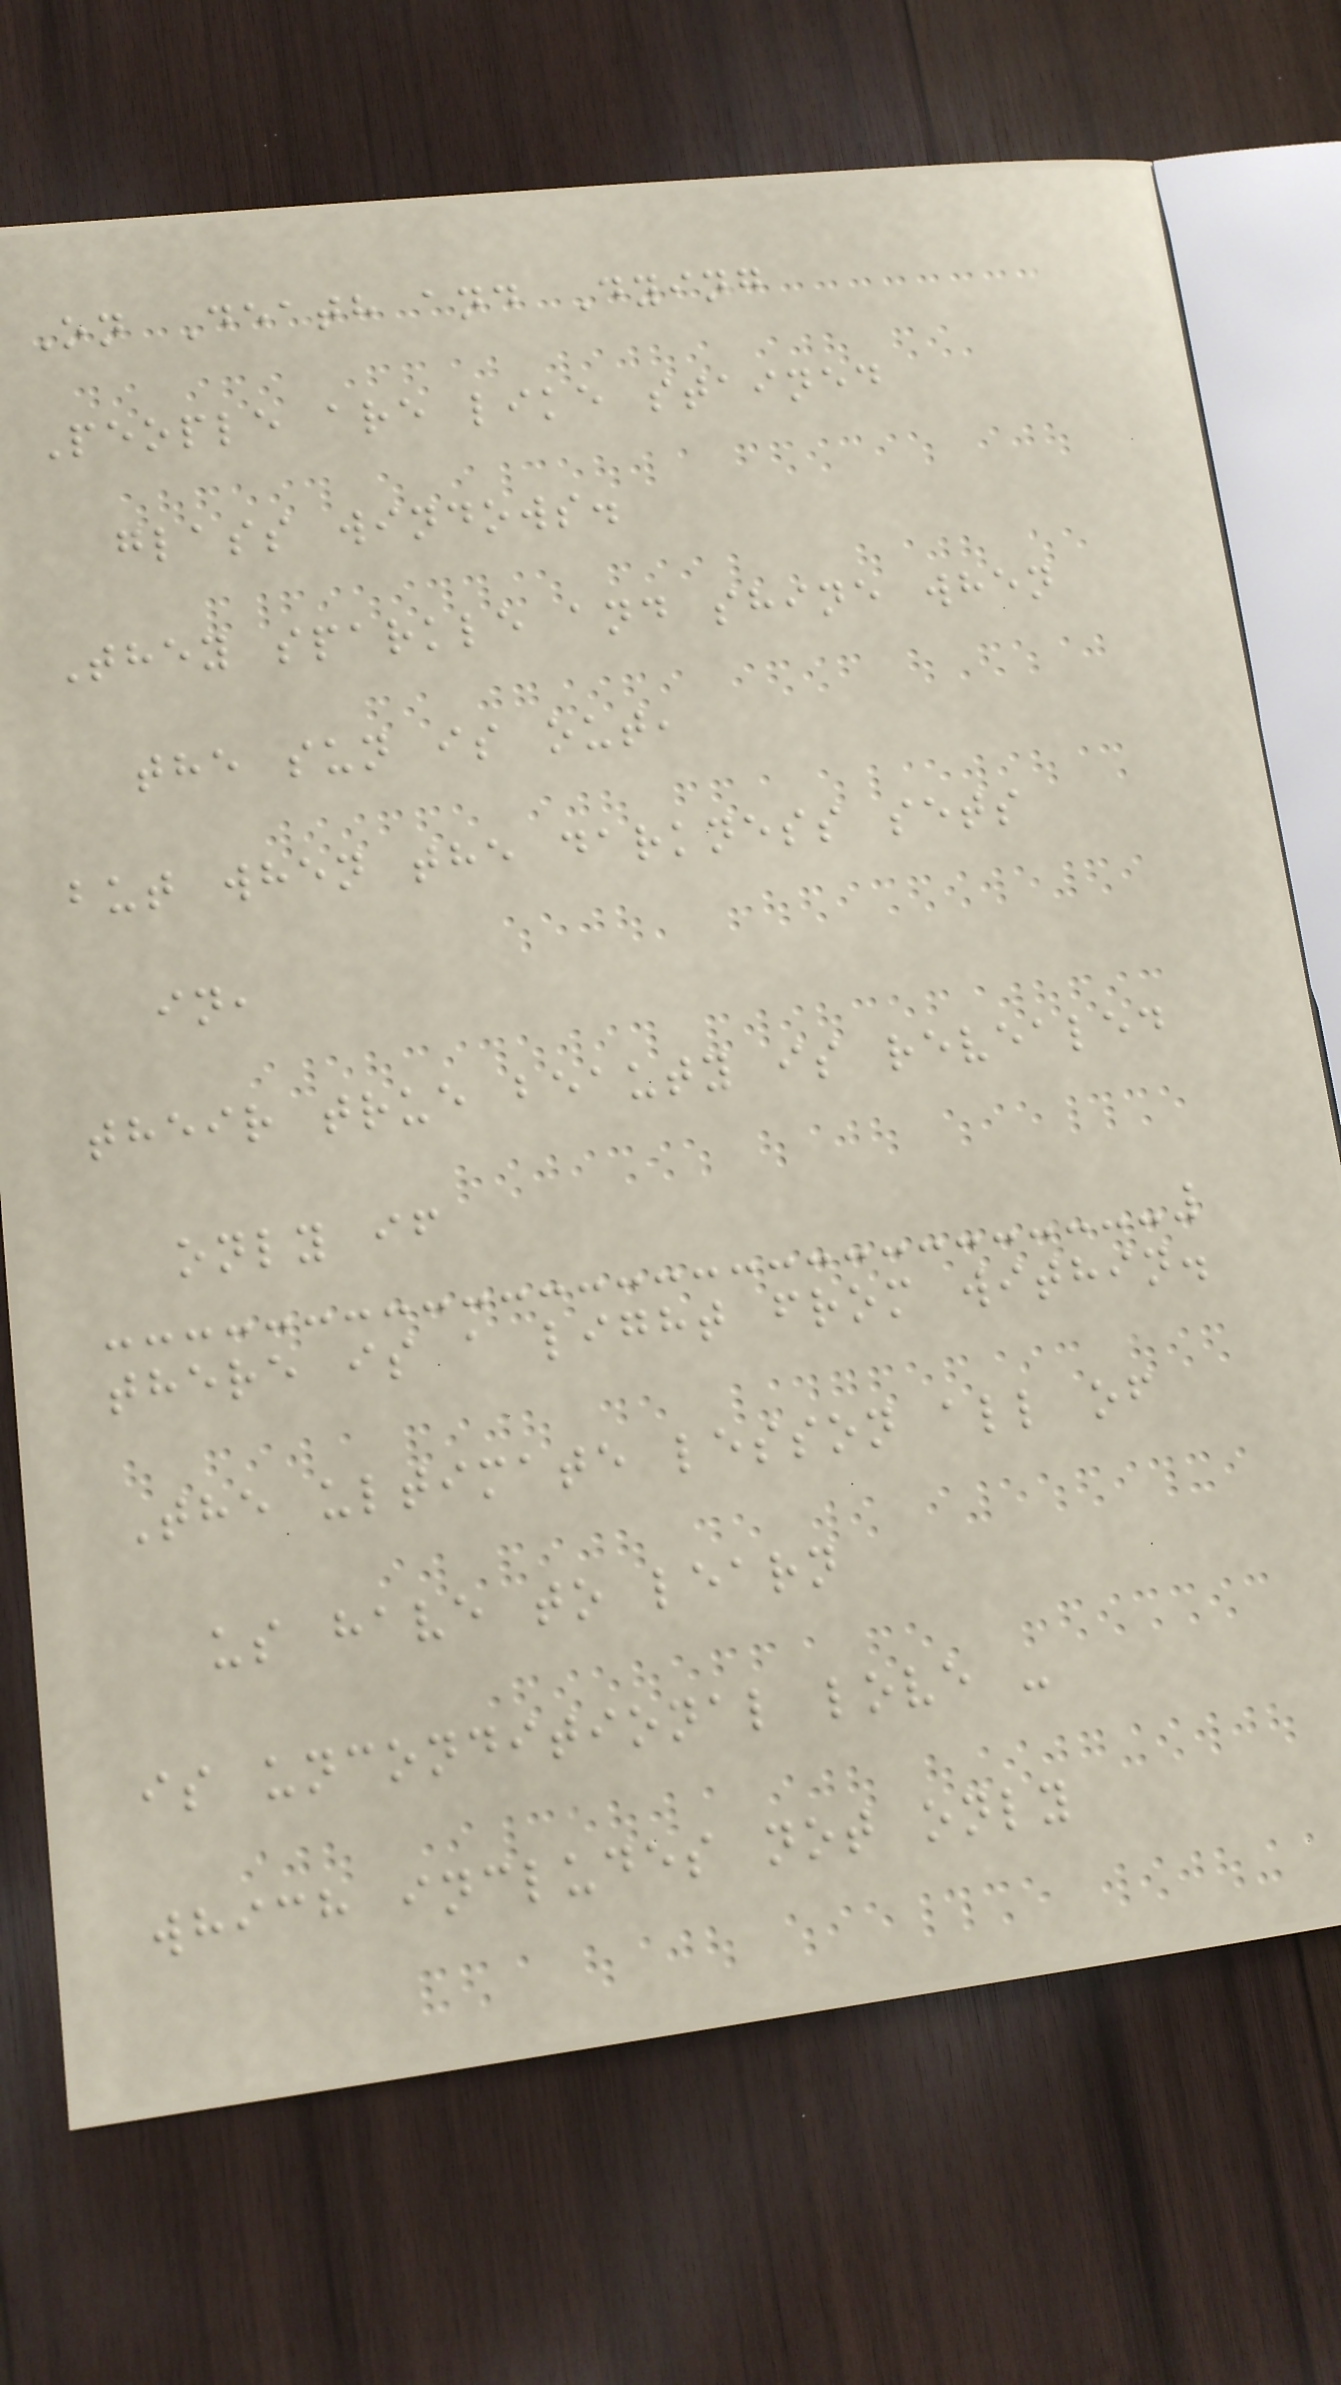On Death and Dying
People are like stained
glass windows.
They sparkle and shine when
the sun is out,
but when the darkness sets
in,
their true beauty is revealed
only if
there is a light from within.
The ultimate lesson all of
us have to learn
is unconditional love -
which includes not only
